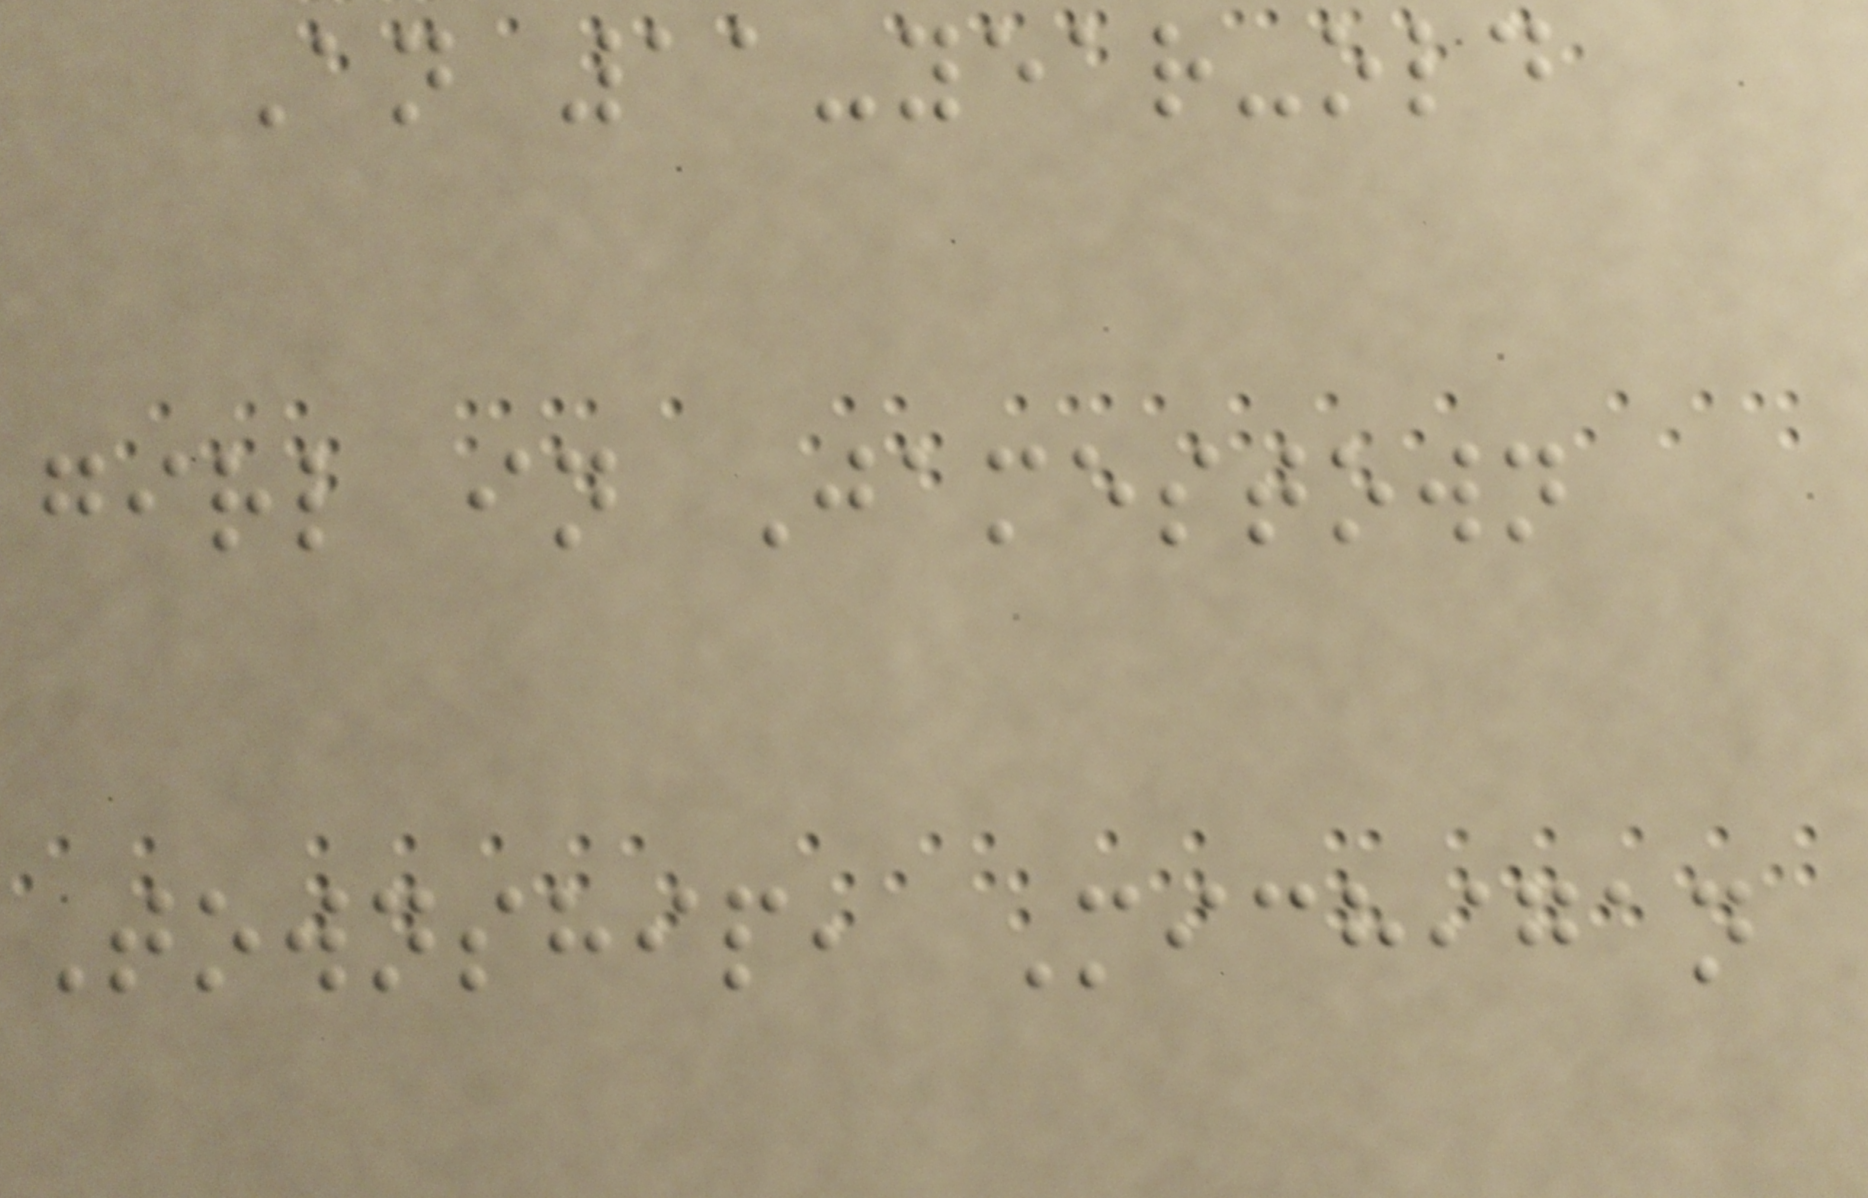An 11-year-old
girl in Jamestown
Township, Michigan
